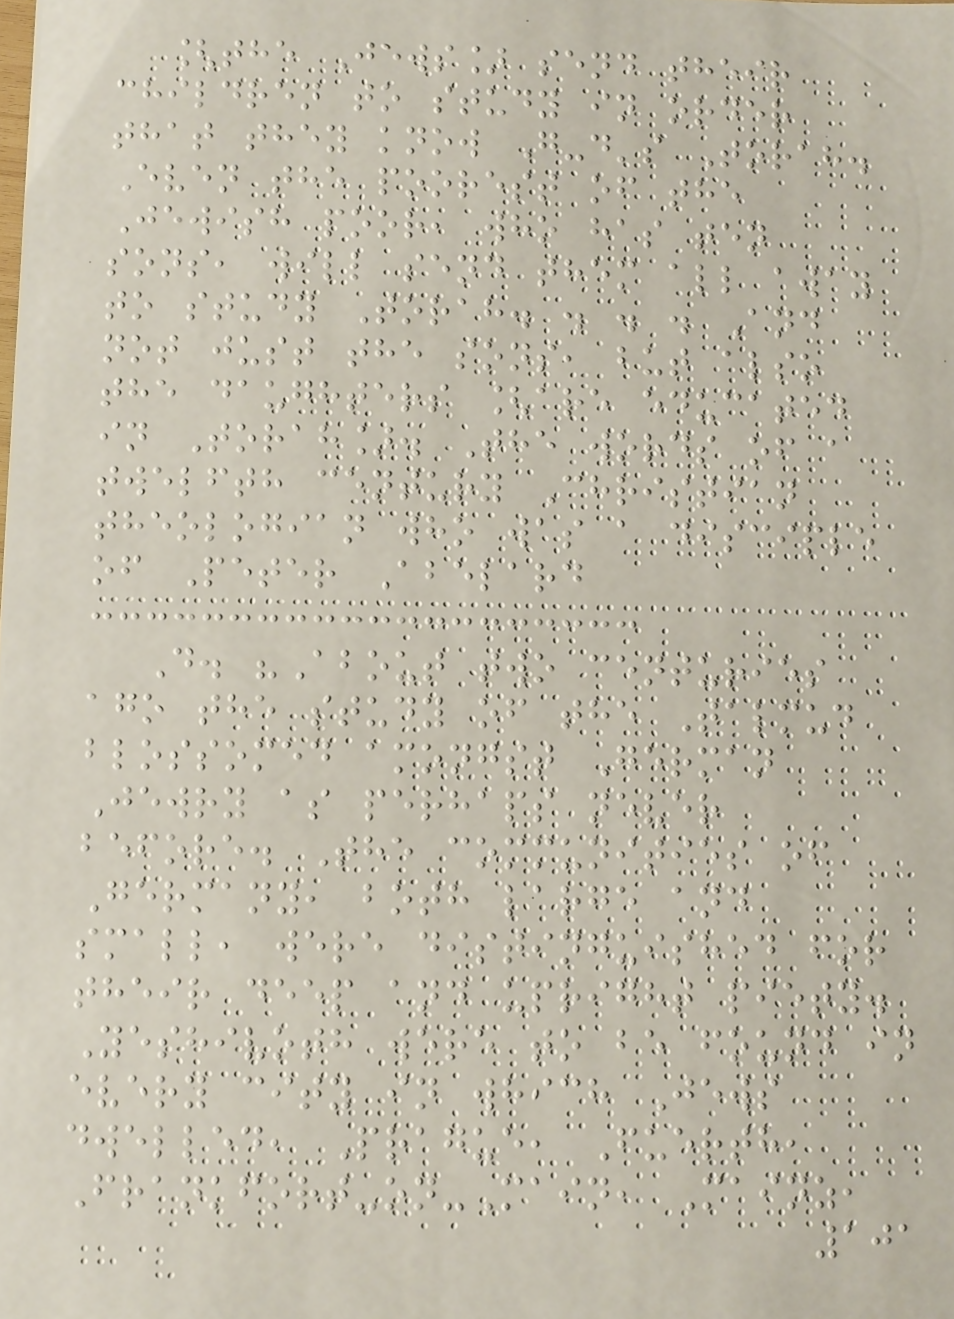[the Jews] send their
children to study in order
that they know G-d's Torah.
Even the poorest of the
Jewish poor, who has ten
sons, will send them all away
to study Torah. . . . And
not just the sons, but also
the daughters [are educated
in Torah]. The words of a
twelfth century Christian
theologian who was a disciple
of Peter Abelard
D. "About two centuries
ago the study of the Talmud
blossomed amongst German
Jewry as perhaps never
before. The communities of
Germany, both large and
small, were distinguished for
their deep and upright piety.
Yeshivoth were to be found in
every city in which Jews
dwelled, Prague, Fuerth,
Frankfort-on-Main, Mainz,
101
